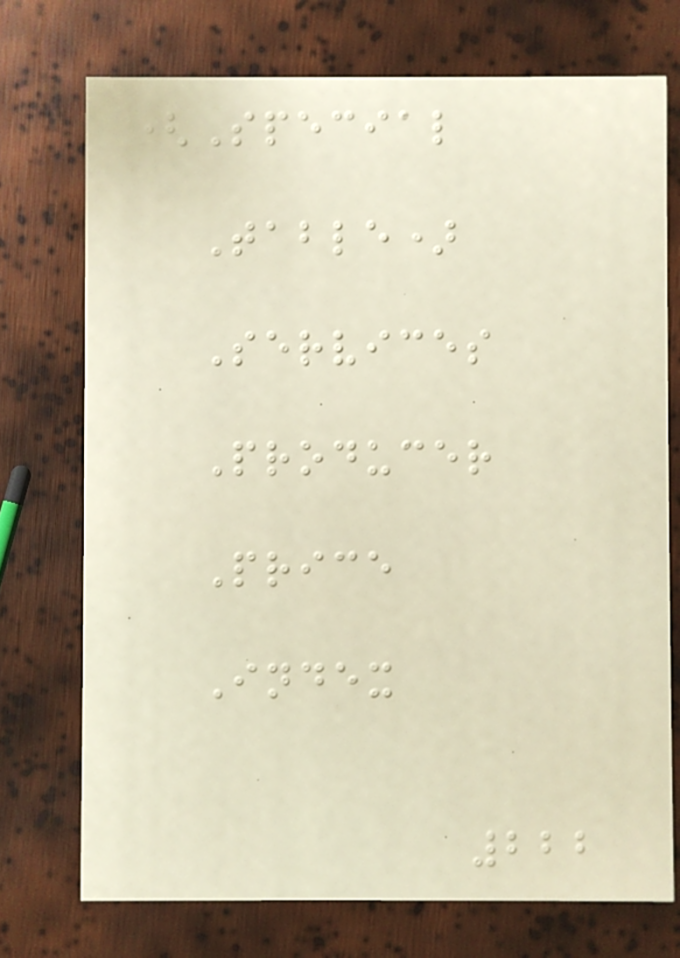(Special
Table)
Services
Producer
Price
Index
222
